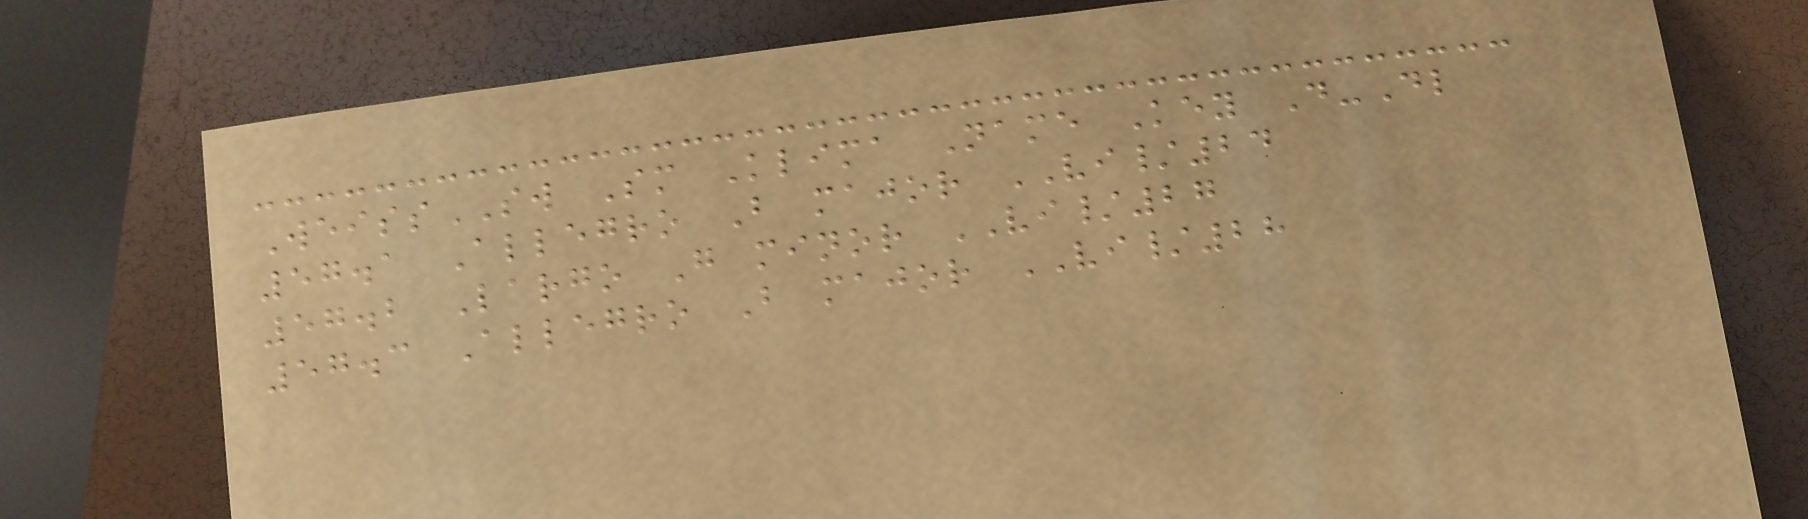WeissSW Sm Klima Name Key D-Dl
57.1 Allegro B major VI/24
57.2 Largo G minor VI/27
57.3 Allegro B major VI/28
